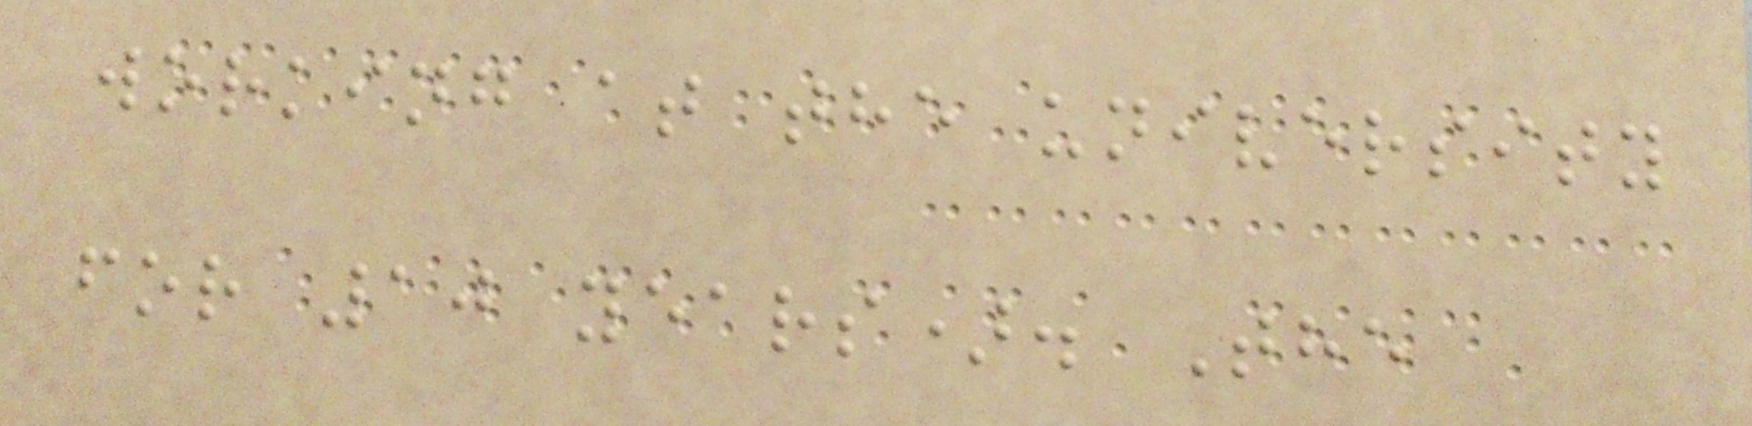working at the university
for 10 years). The
